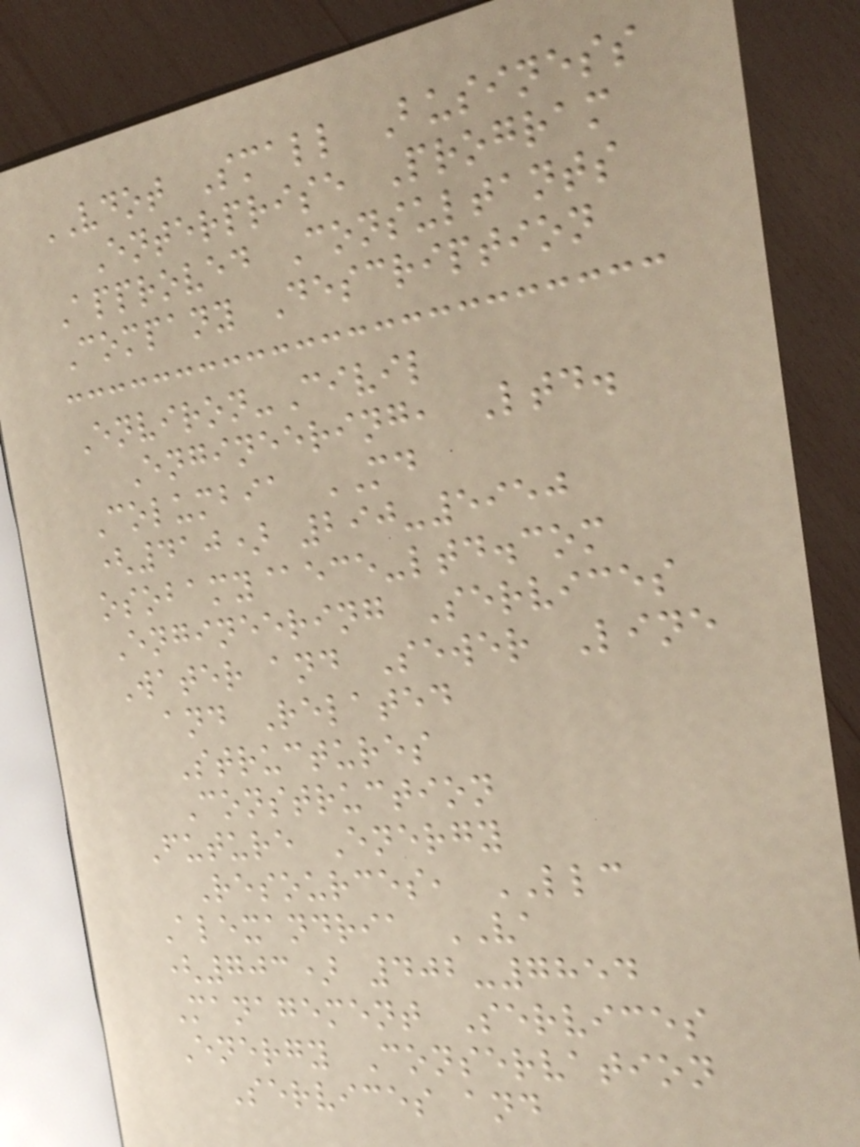VDOT Small Business
Enterprise Program
Approved Consultants
Company Description
Environ-Civil
Engineering, Ltd.
Columbia MD
(410) 290-5950
osobamy@ece-ltd.com
Engineering Services
Water and Sewer Line
and Related
Structures
Construction
Future Energy
Resources, LLC
Alexandria VA
(703) 402-7854
Management Services
Energy Conservation
Services and
